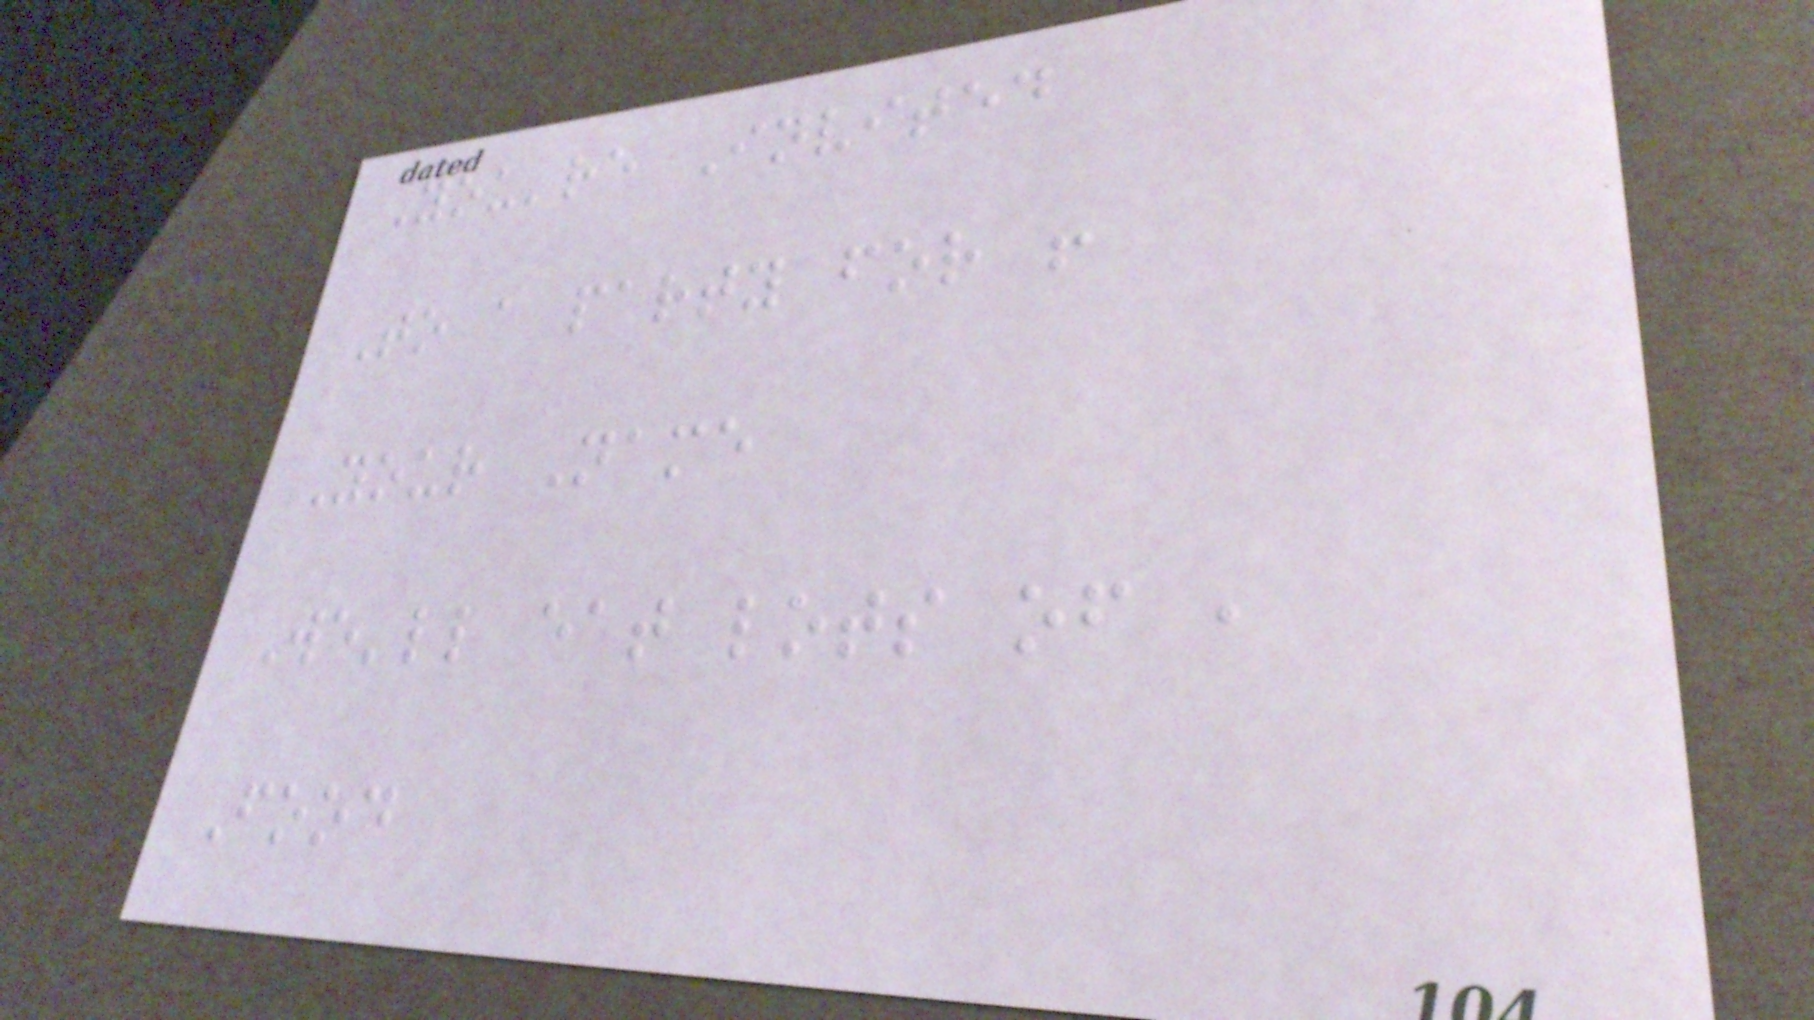You're Invited
To a party for !
Your Name
We'll eat lots of ,
Food
